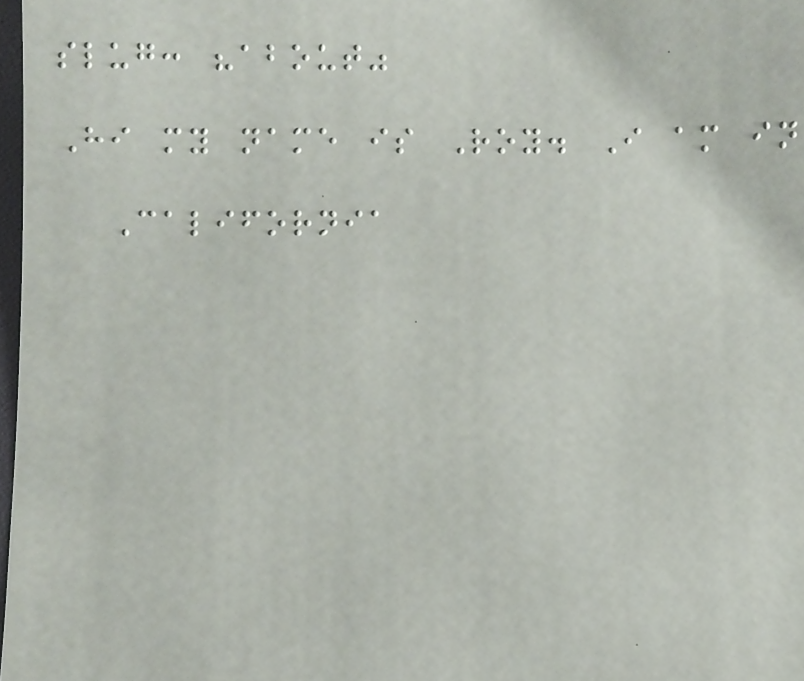slug: "about"
Hi my name is Roy. I am in
California
